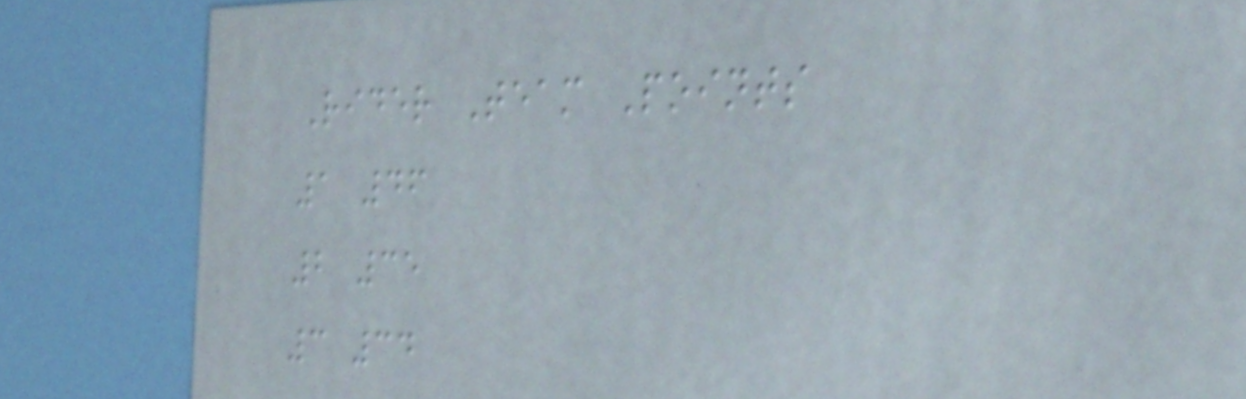Rider Team Points
1 46
2 35
3 34
